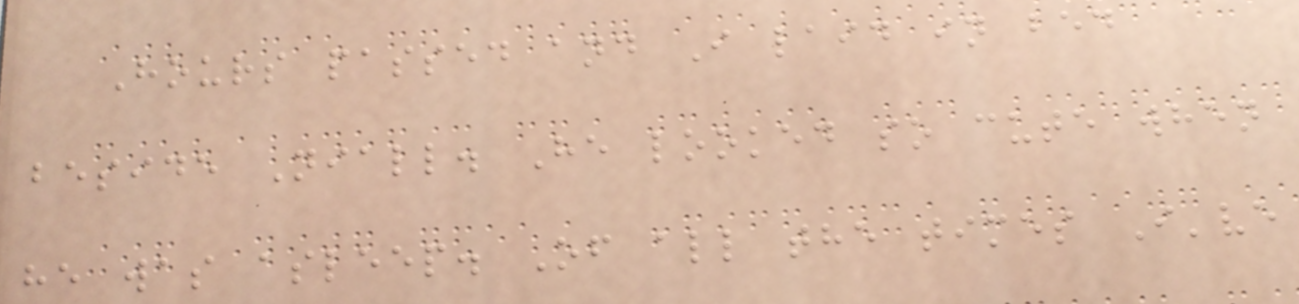Hours passed and I laid in bed
beside Niall. He looked so cute when
he was asleep. Of all the times I've
